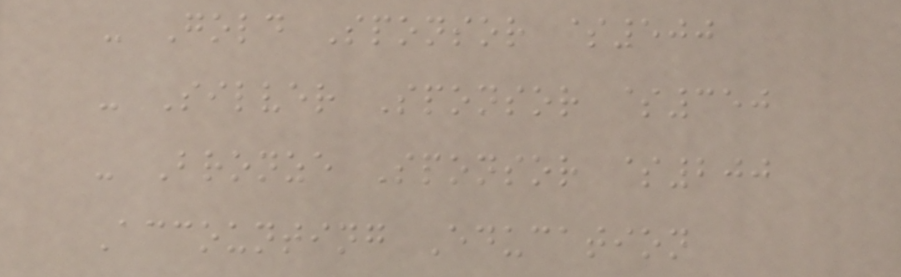- Gold Sponsor $500
- Silver Sponsor $350
- Bronze Sponsor $200
Accounting Education
